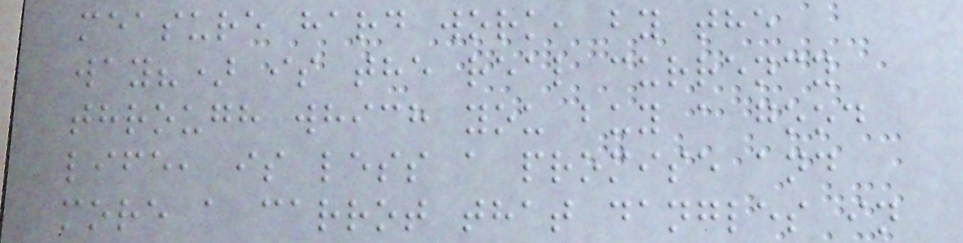measure hard work, by the
way?) is the real currency
through which you buy a good
life, is less a promise and
more a carrot that dangles in
